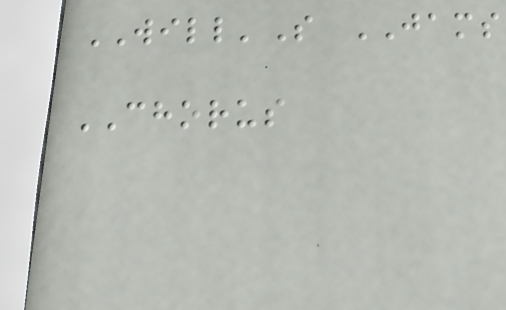WILL'S JAMS
CHORUS
